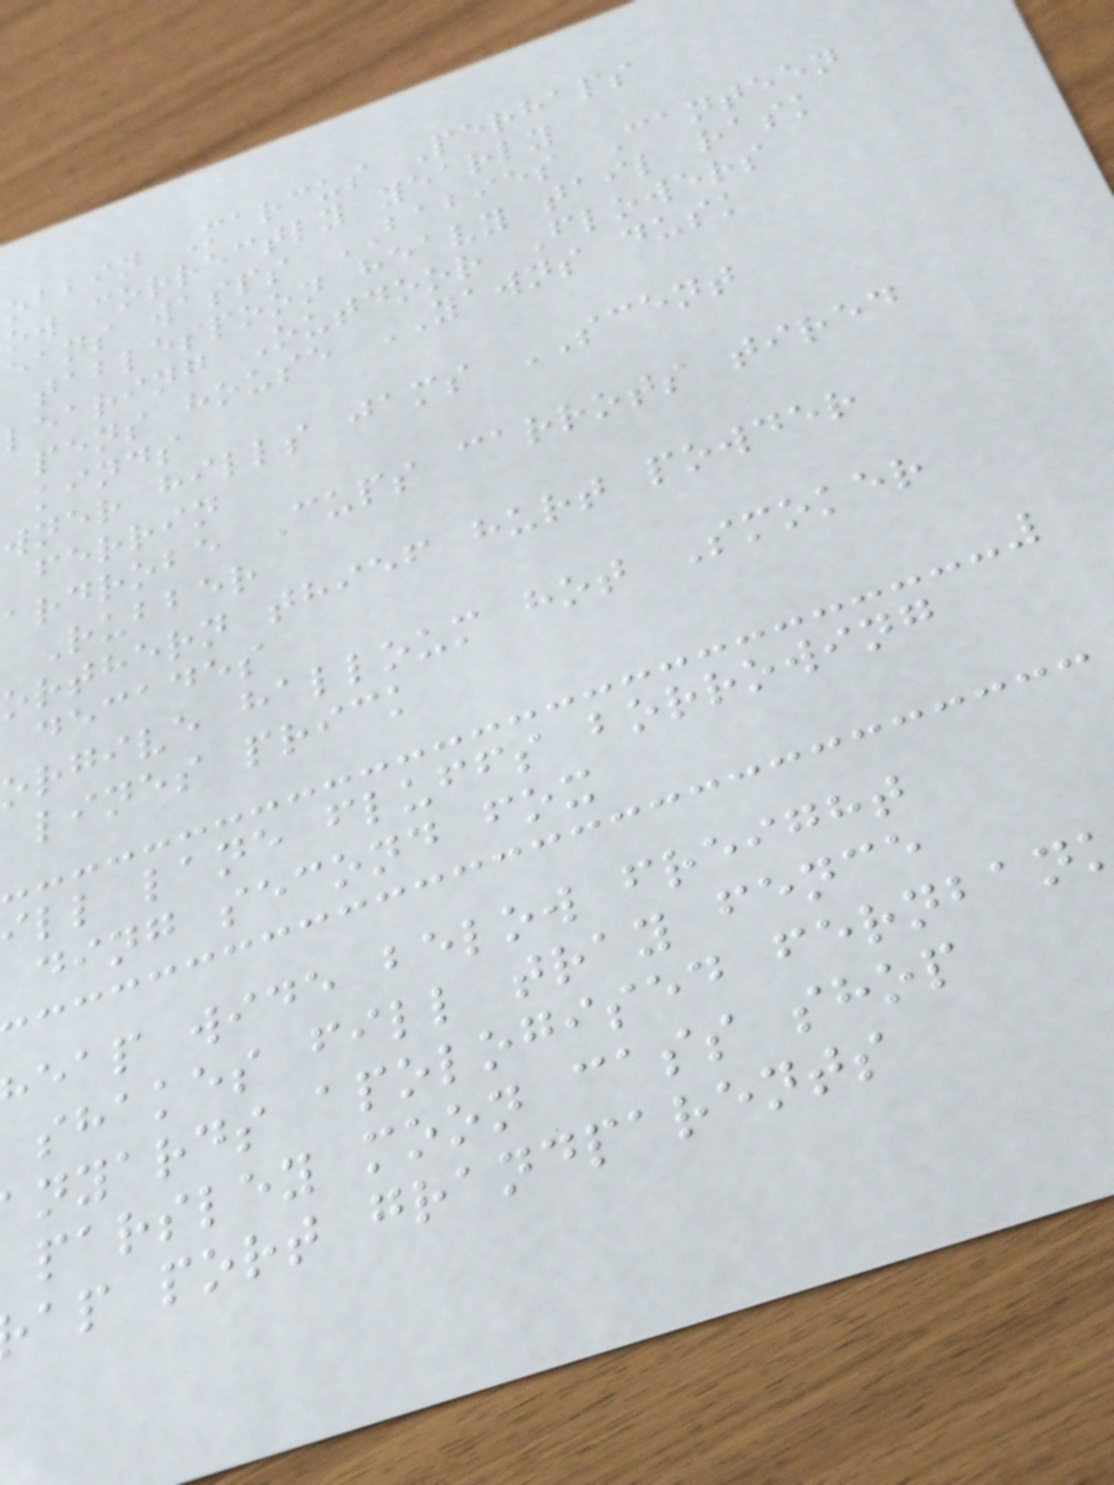obbin Marcus Perhaps
ow correctly yearly
eans wasps BABIES Canteen
tablespoon heavy tail rask
learing Outdoor Flowers
pens house YAWNS dusk
kinds
wner hills jams SCENT
ferrin
ardrobe Cups carrots tired
Rubber
orthern thief hurt powder
decades
orgive halloum hot Smoker
lines prick
ill lane fluffs borrowing
ding second fox
eap wide below freight
shakes fill tray fence
nyards apologised fernban
parsley moon cass shop
ap port grandparents
